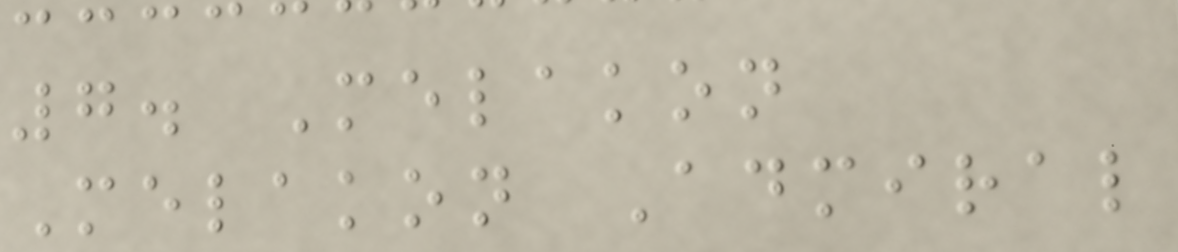7. Melakon
Melakon Admiral
